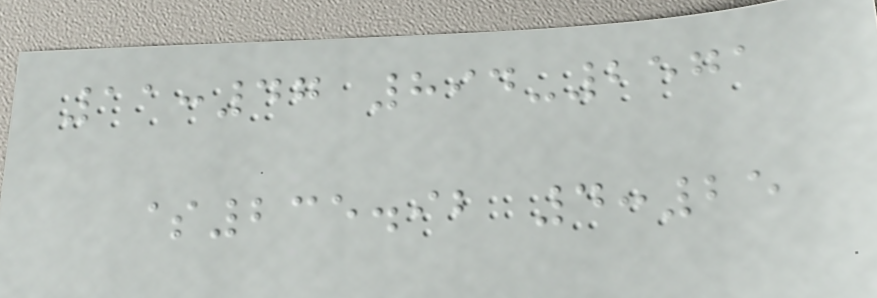11:47 894-2571
$235.92 4:25
